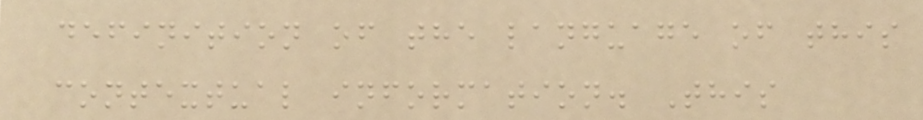definition of the language of this
contextual information. This
